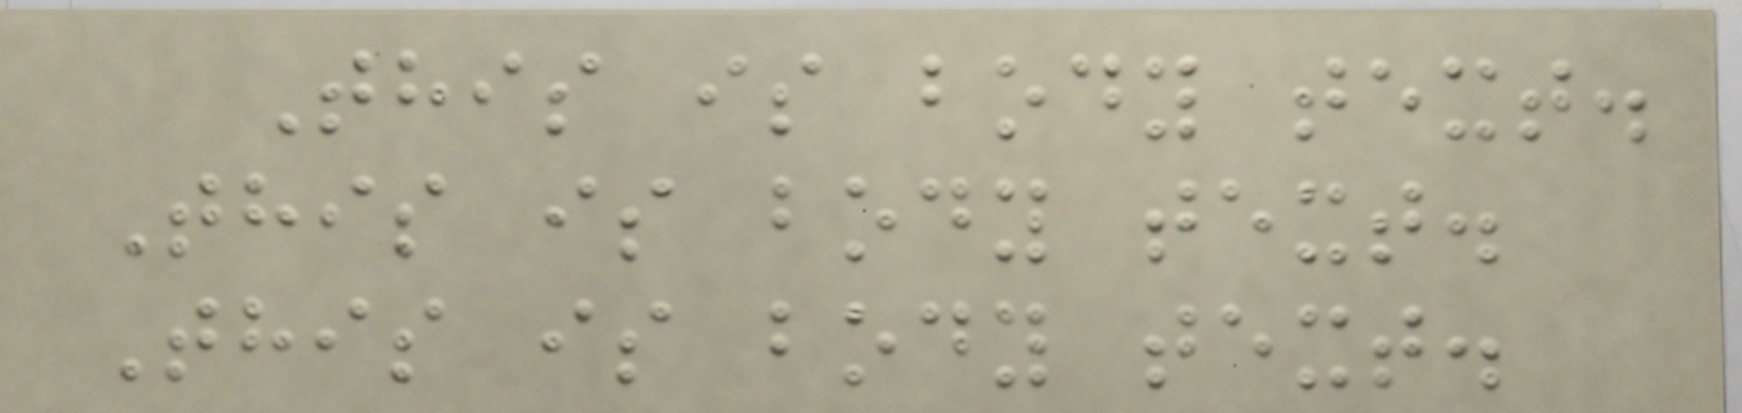This is body text.
This is body text.
This is body text.
